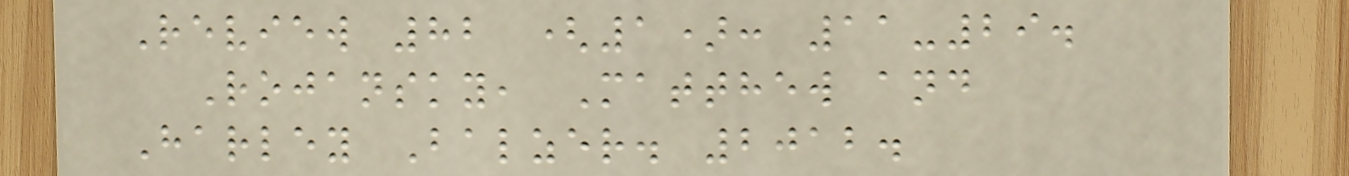Review 82 (1): 11-29.
Rojansky, Matthew and
Harley Balzer. 2012.
